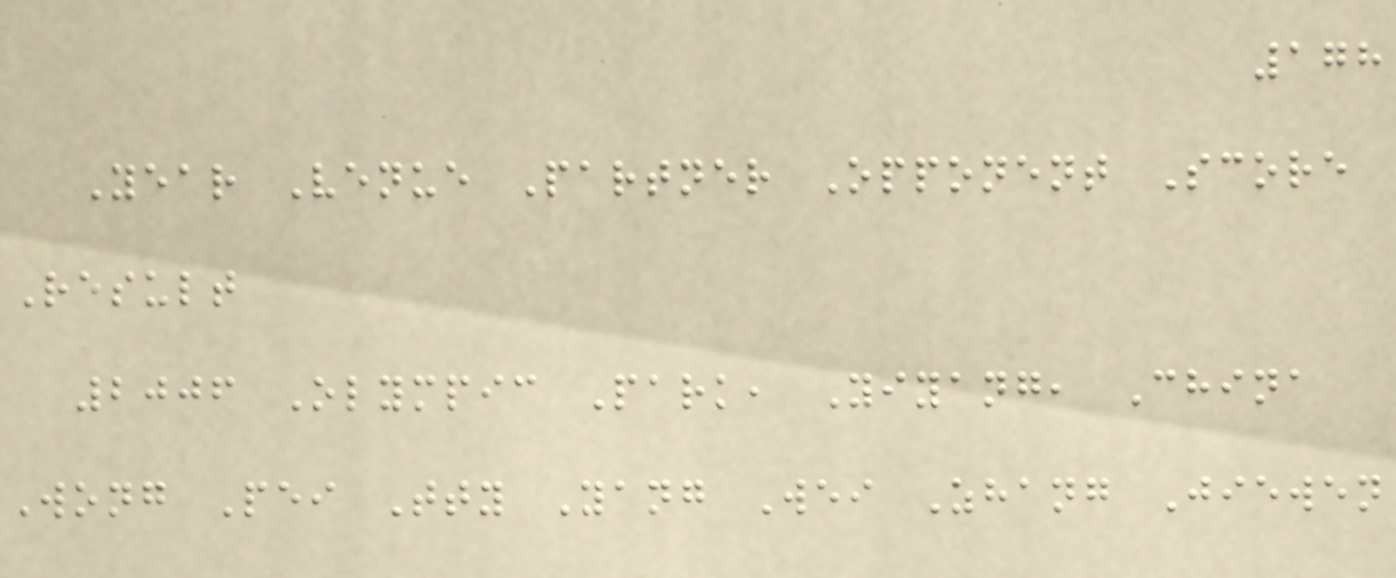178
Year Venue Partner Opponent Score
Result
2006 Olympic Park, Yiyang, China
Wong Pei Tty Yang Wei Zhang Jiewen
